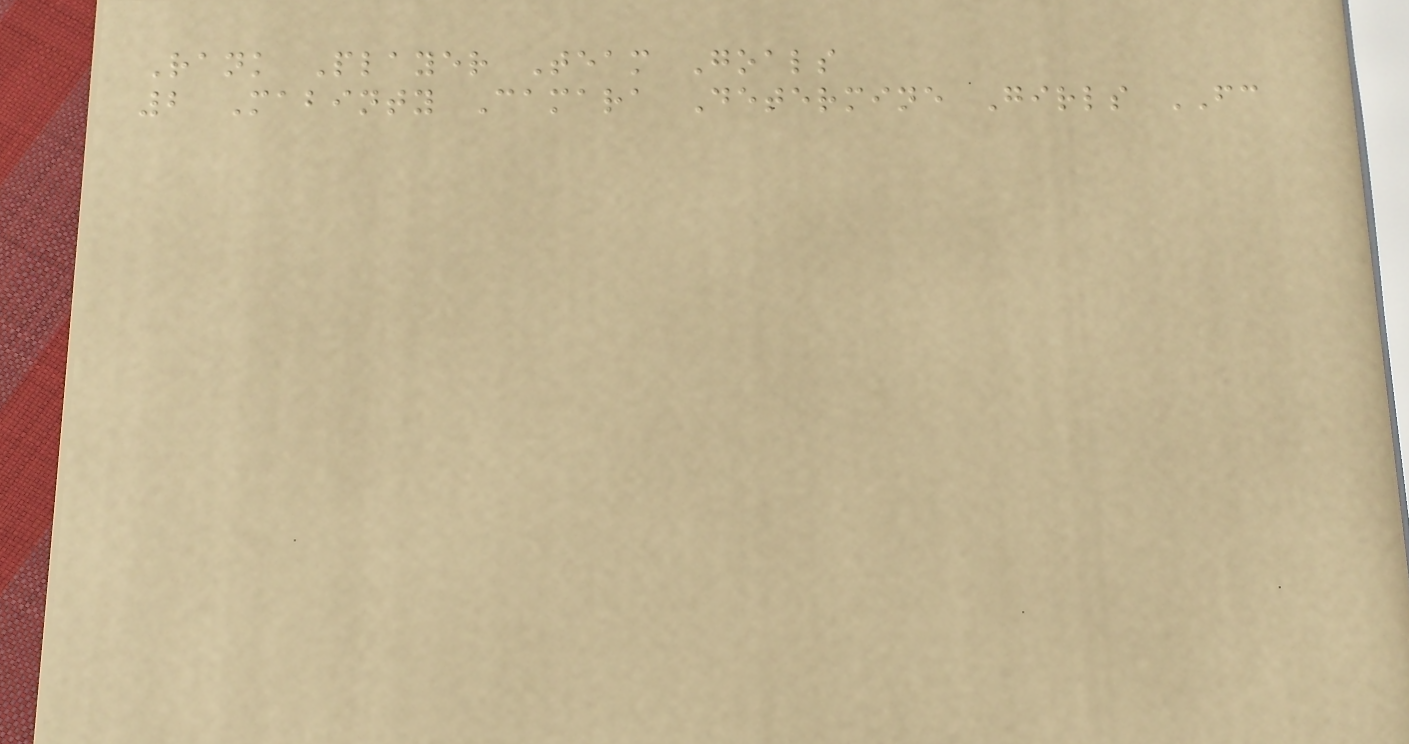Rank Player Team Goals
2 Mabinty Camara Determine Girls FC
